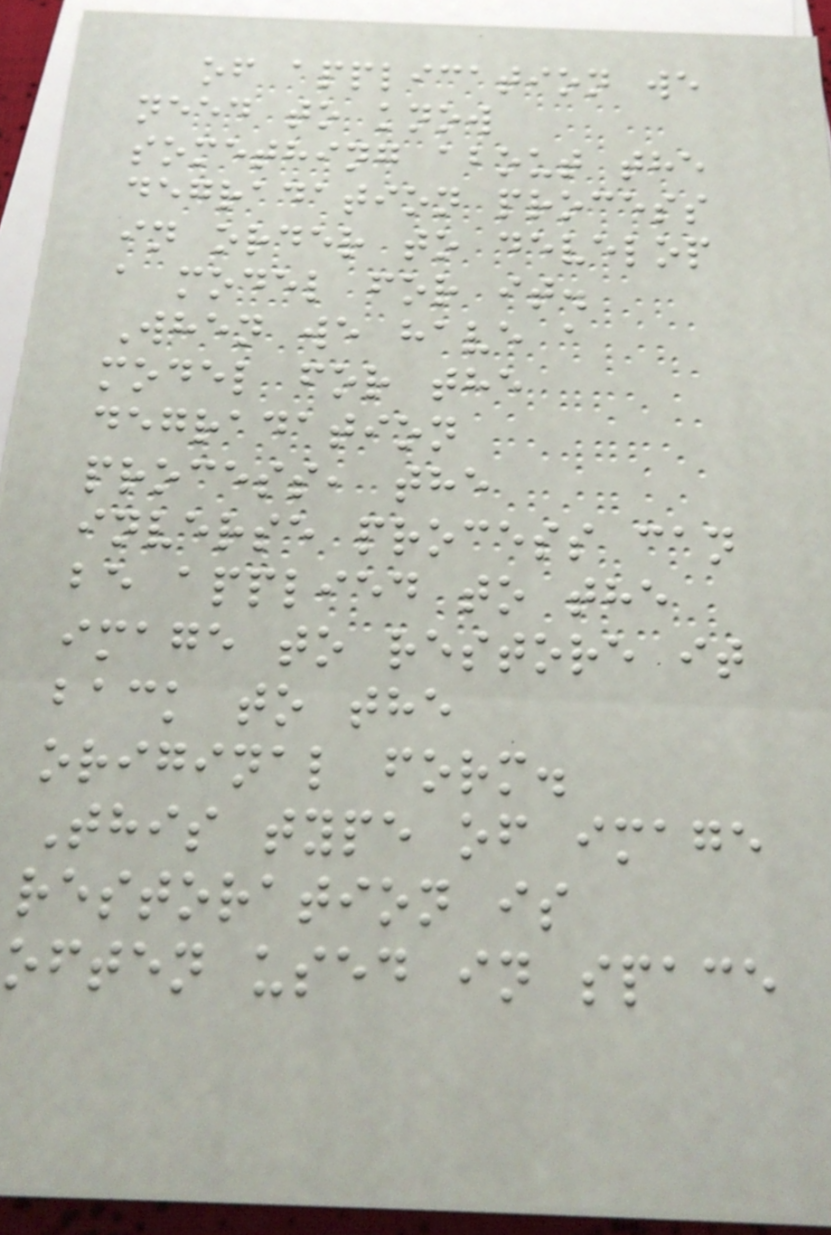of application we
need to know
something about the
degradation process
in order to develop
a model for it.
When we have a
model for the
degradation
process, the
inverse process can
be applied to the
image to restore it
back to the
original form.
This type of image
restoration is
often used in space
